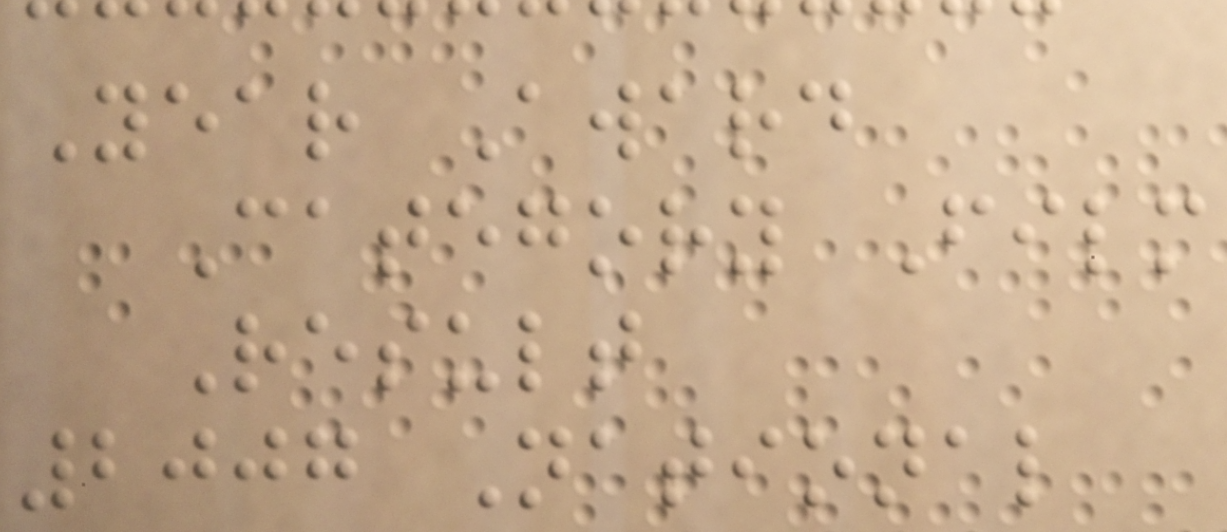Year Award
Category Film
Result
2007 National
